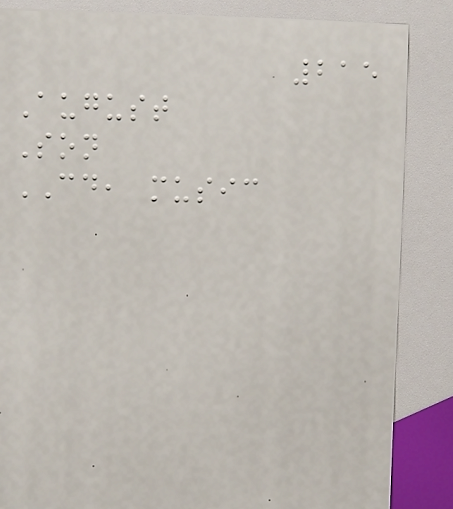215
August
Son
CD, music
